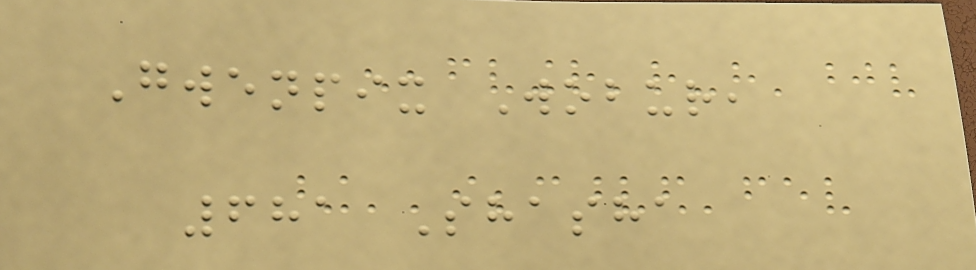Gwenpix Wobur,
681 Shasha
